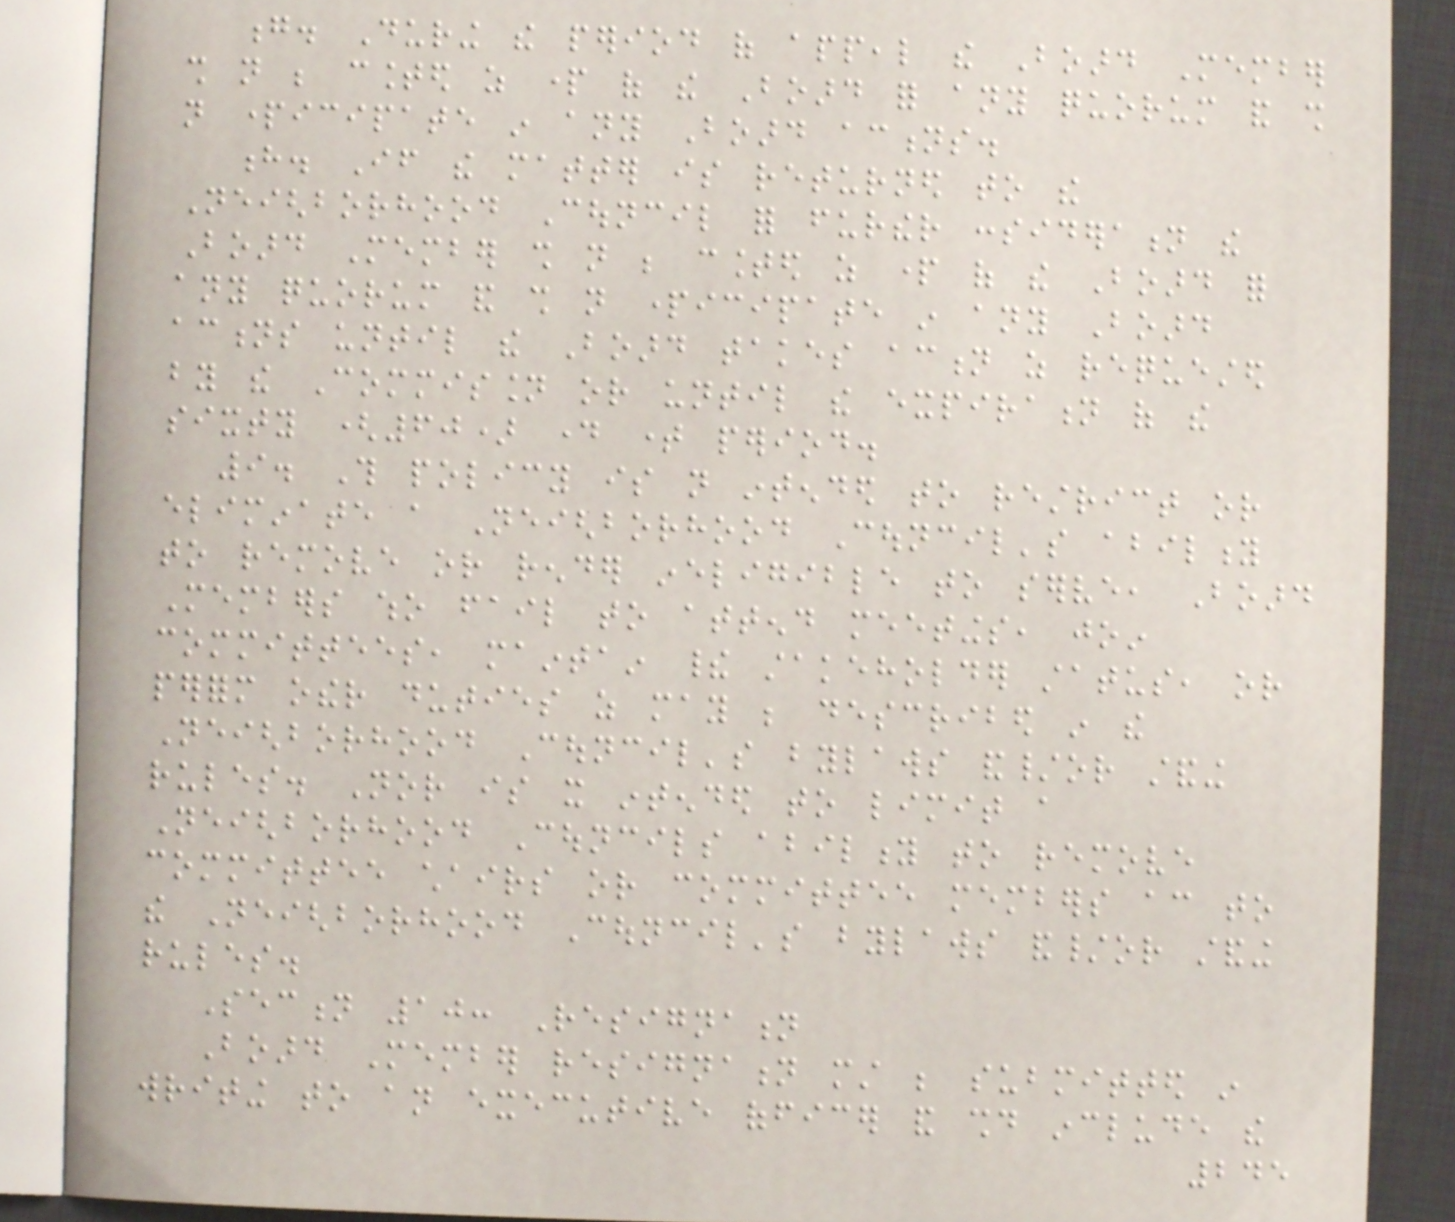g. During the period of appeal the Board Member
shall not be counted as part of the Board for any quorum and shall
not participate in any Board actions.
h. If the matter is returned to the
Neighborhood Council for further consideration the
Board Member shall not be counted as part of the Board for
any quorum and shall not participate in any Board
actions until the Board takes action as requested
by the Commission or until the expiration of the
sixty (60) day time period.
9. This policy is not intended to restrict or
eliminate a Neighborhood Council's ability
to remove or render ineligible to serve, Board
Members who fail to attend meetings, join
committees, maintain their stakeholder status, or
perform other duties as may be described in the
Neighborhood Council's bylaws and/or standing
rules. Nor is it intended to limit a
Neighborhood Councils ability to remove
committee chairs or committee members according to
the Neighborhood Council's bylaws and/or standing
rules.
Section 10: Resignation
Board Member resignation must be submitted in
writing to an executive officer and should include the
245
